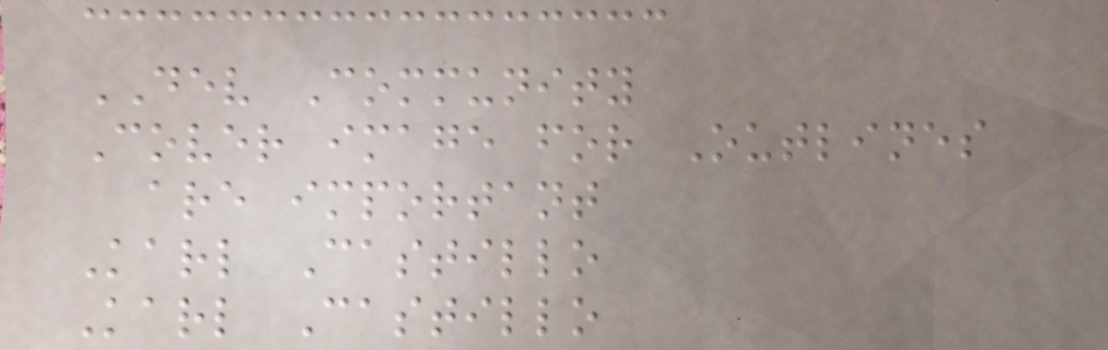DEV Community
Cover image for Outlines
are important
Karl Castillo
Karl Castillo
